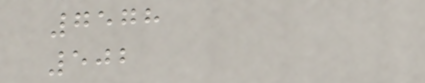7578
502
